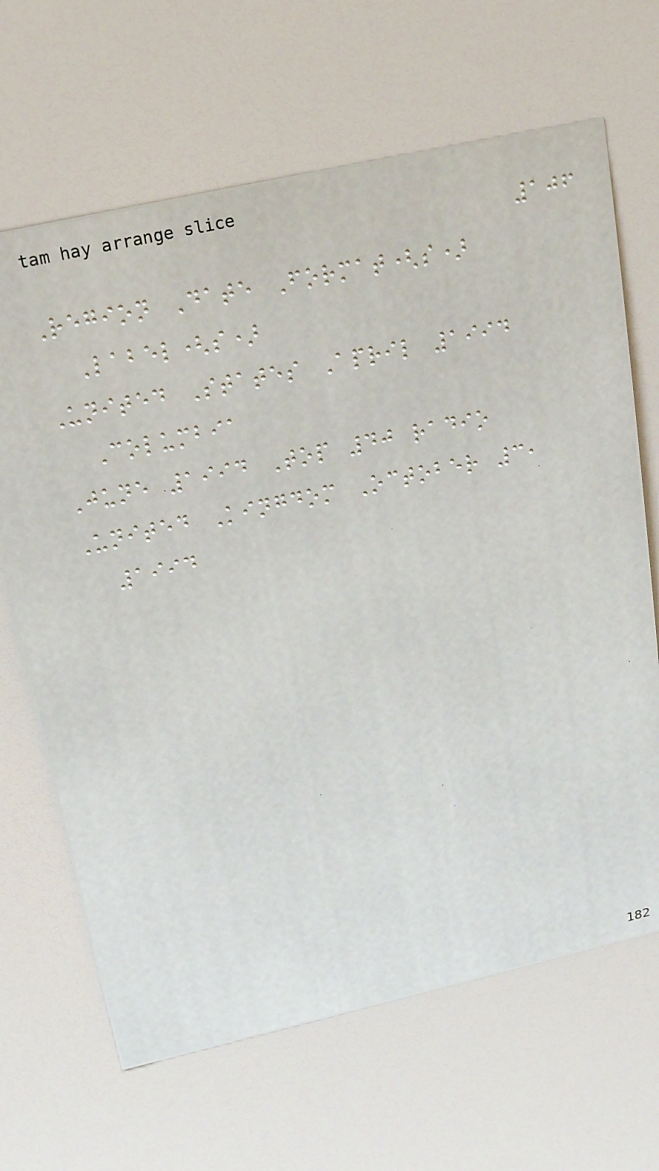106
Region Date Format(s)
Label(s)
United States April 1994
Columbia
June 1994 Top 40 radio
United Kingdom October 3,
1994
